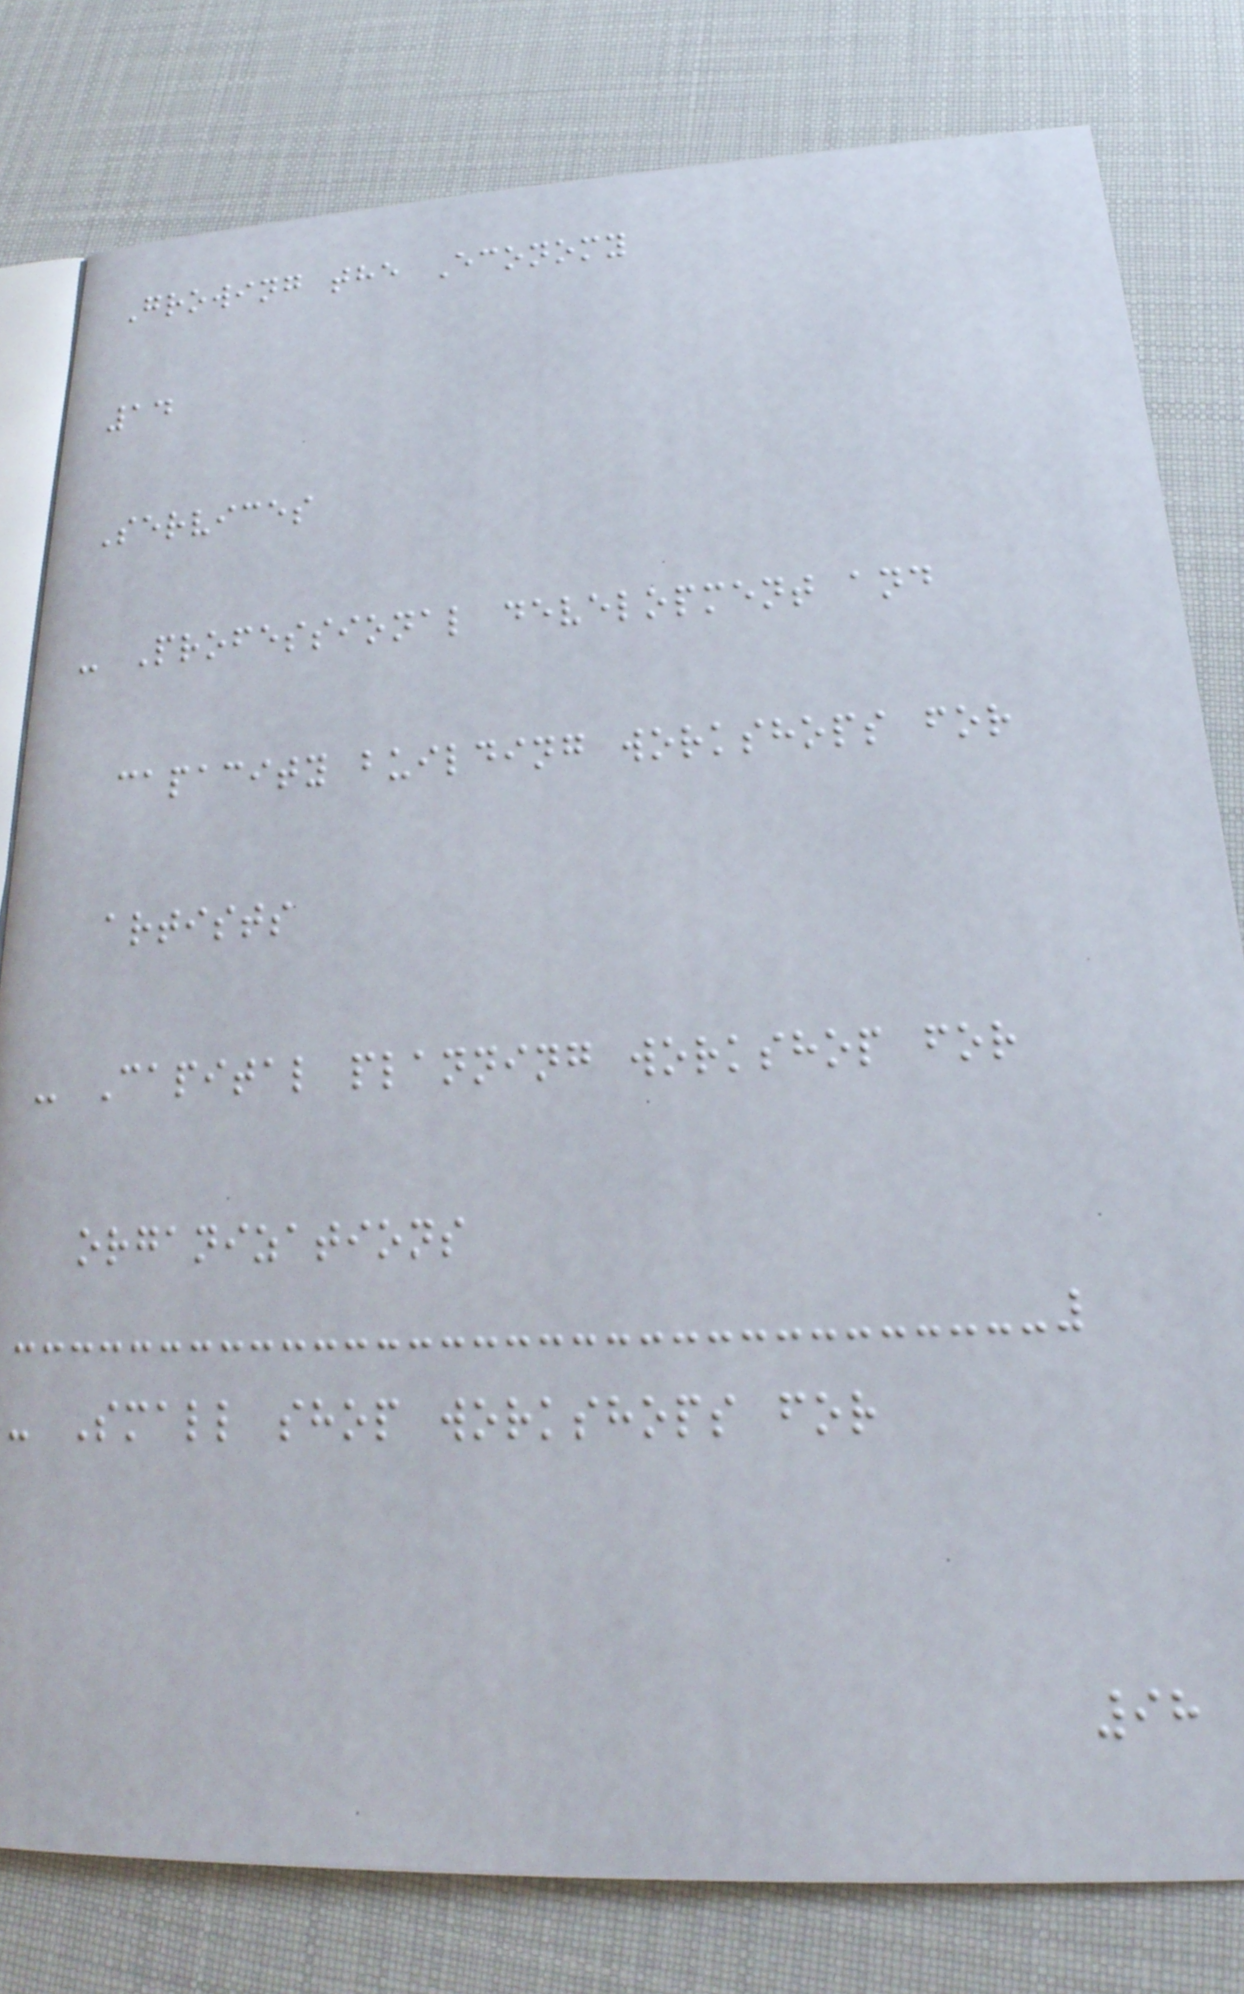Growing the Economy
14
Services
- Professional development and
capacity building workshops for
artists
- Capital planning workshop for
organizations
- Small shop workshops for
98
